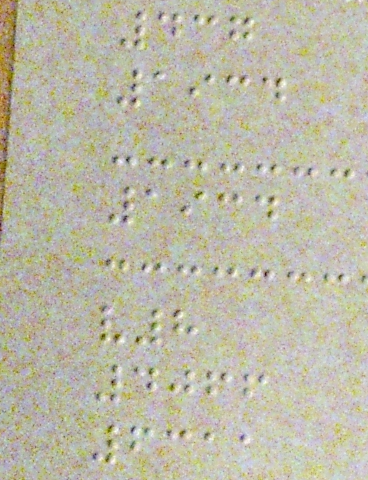437
1934
1934
v8
4066
6311
